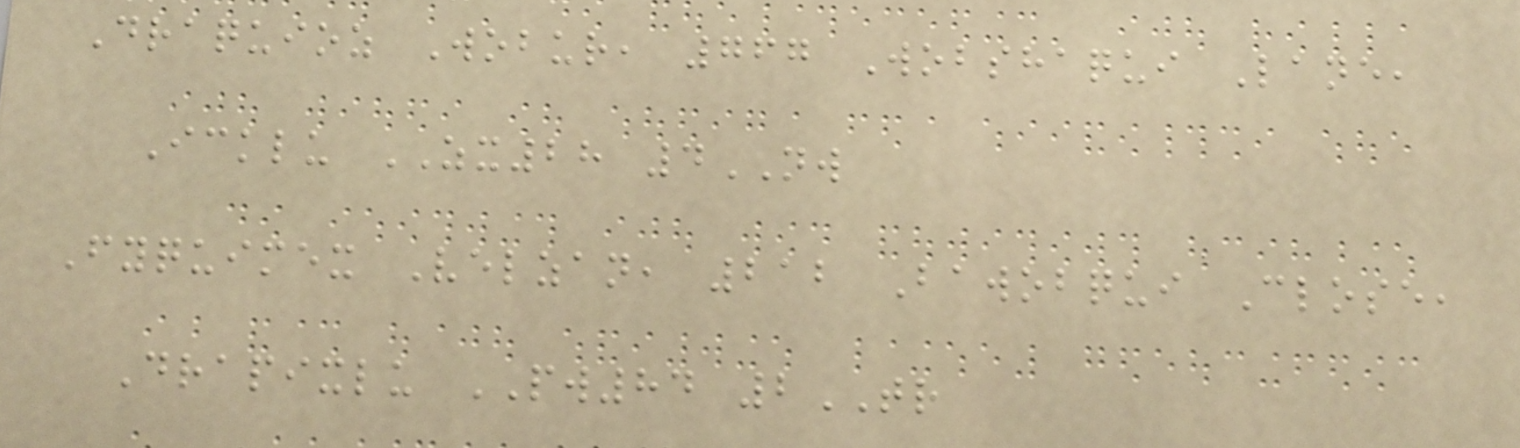Draquioz Wobur, 767 Wobshaqui Lane,
Icklu ZX28 4NW
Fyquimex Velzan, 212 Bawobqui Close,
Drapixlu PW84 2TR
